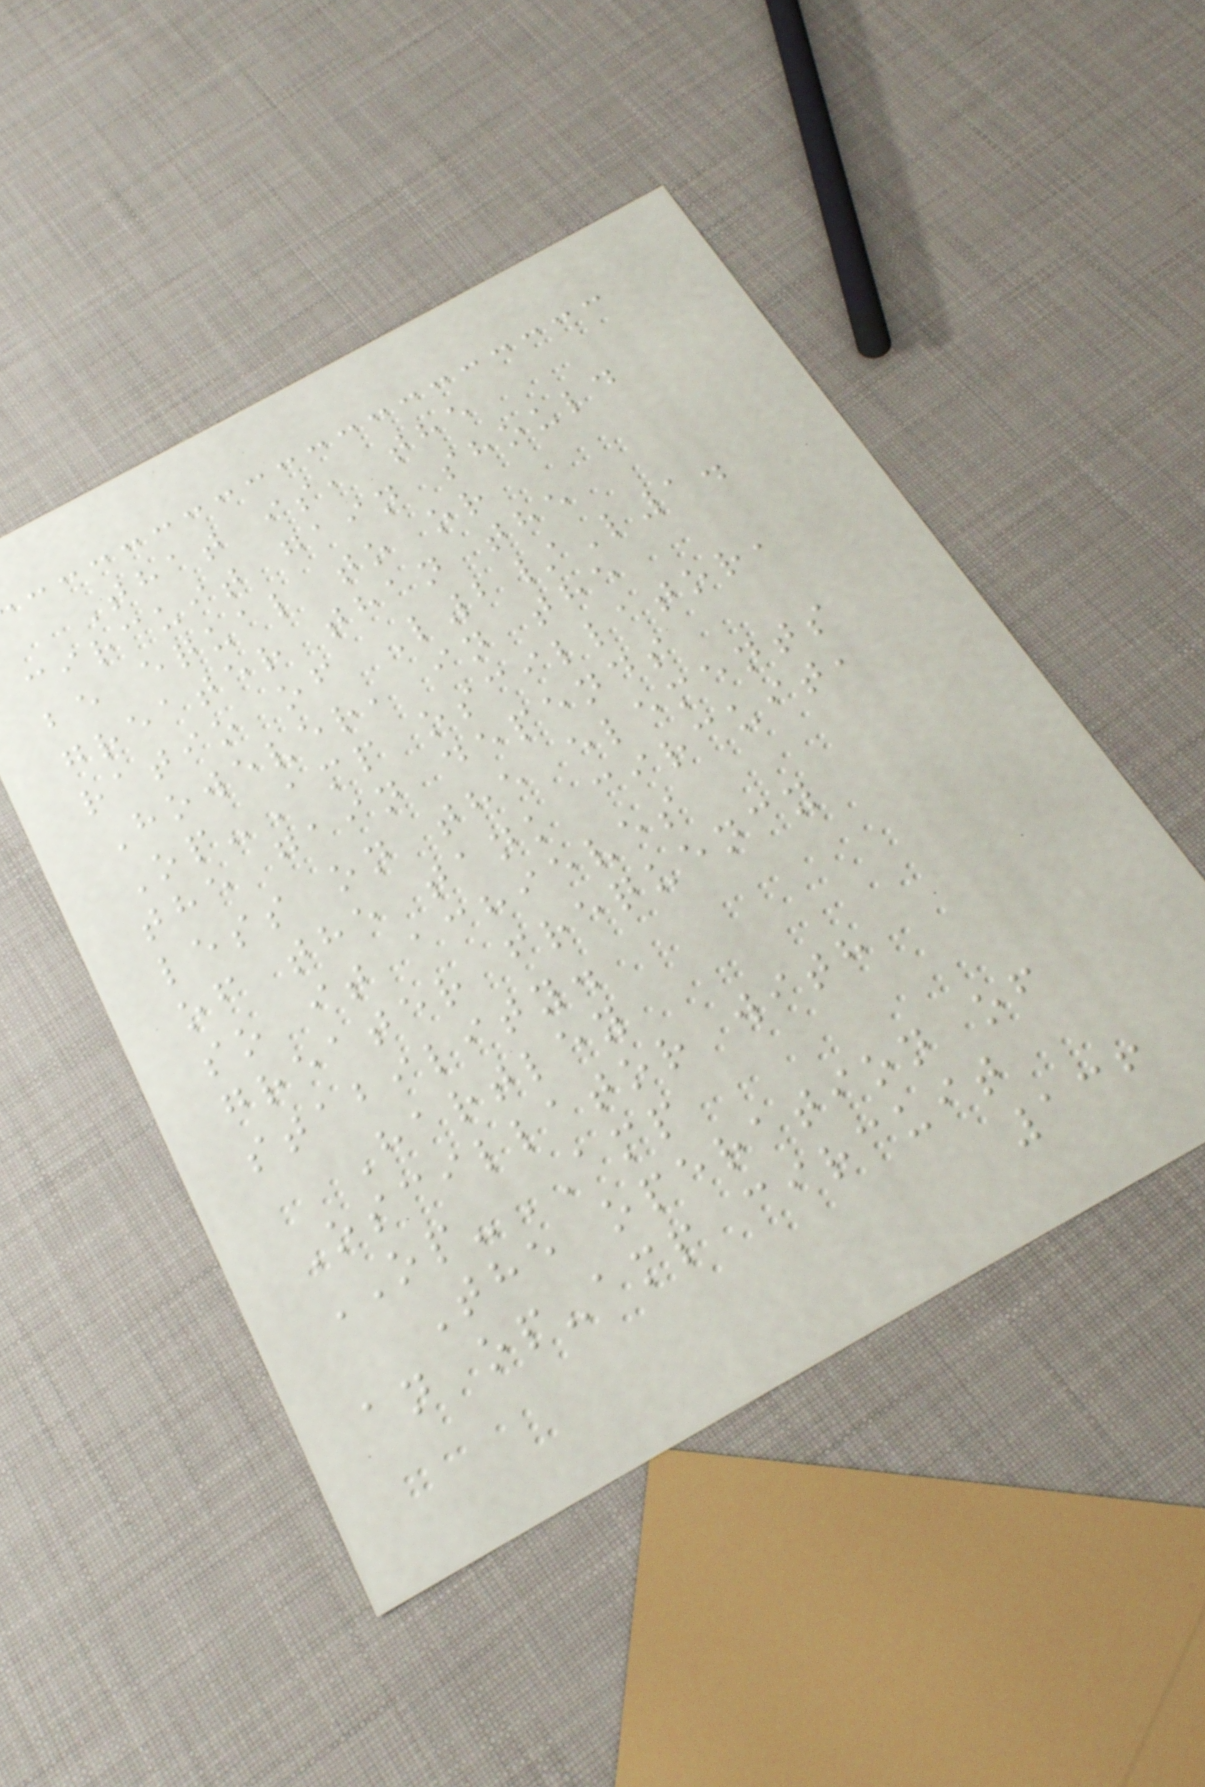That is, the
circuit gain should
be equal to or
greater than the
ratio of L2/L1.
However, in the
Op-Amp oscillator,
the gain depends
less on the elements
of the tank circuit,
so it achieves
greater frequency
stability.
Hartley
Oscillator with
OP-AMP
The operation of
an op-amp circuit
136
